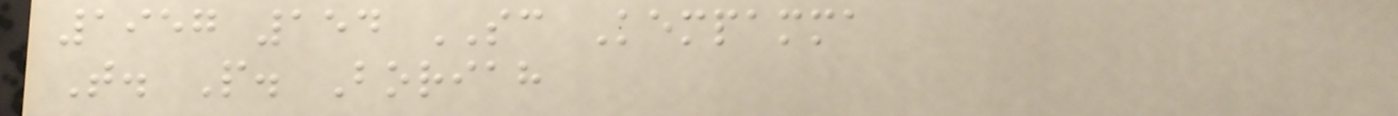1957 154 SC Kempamma
T. P. Boriah
